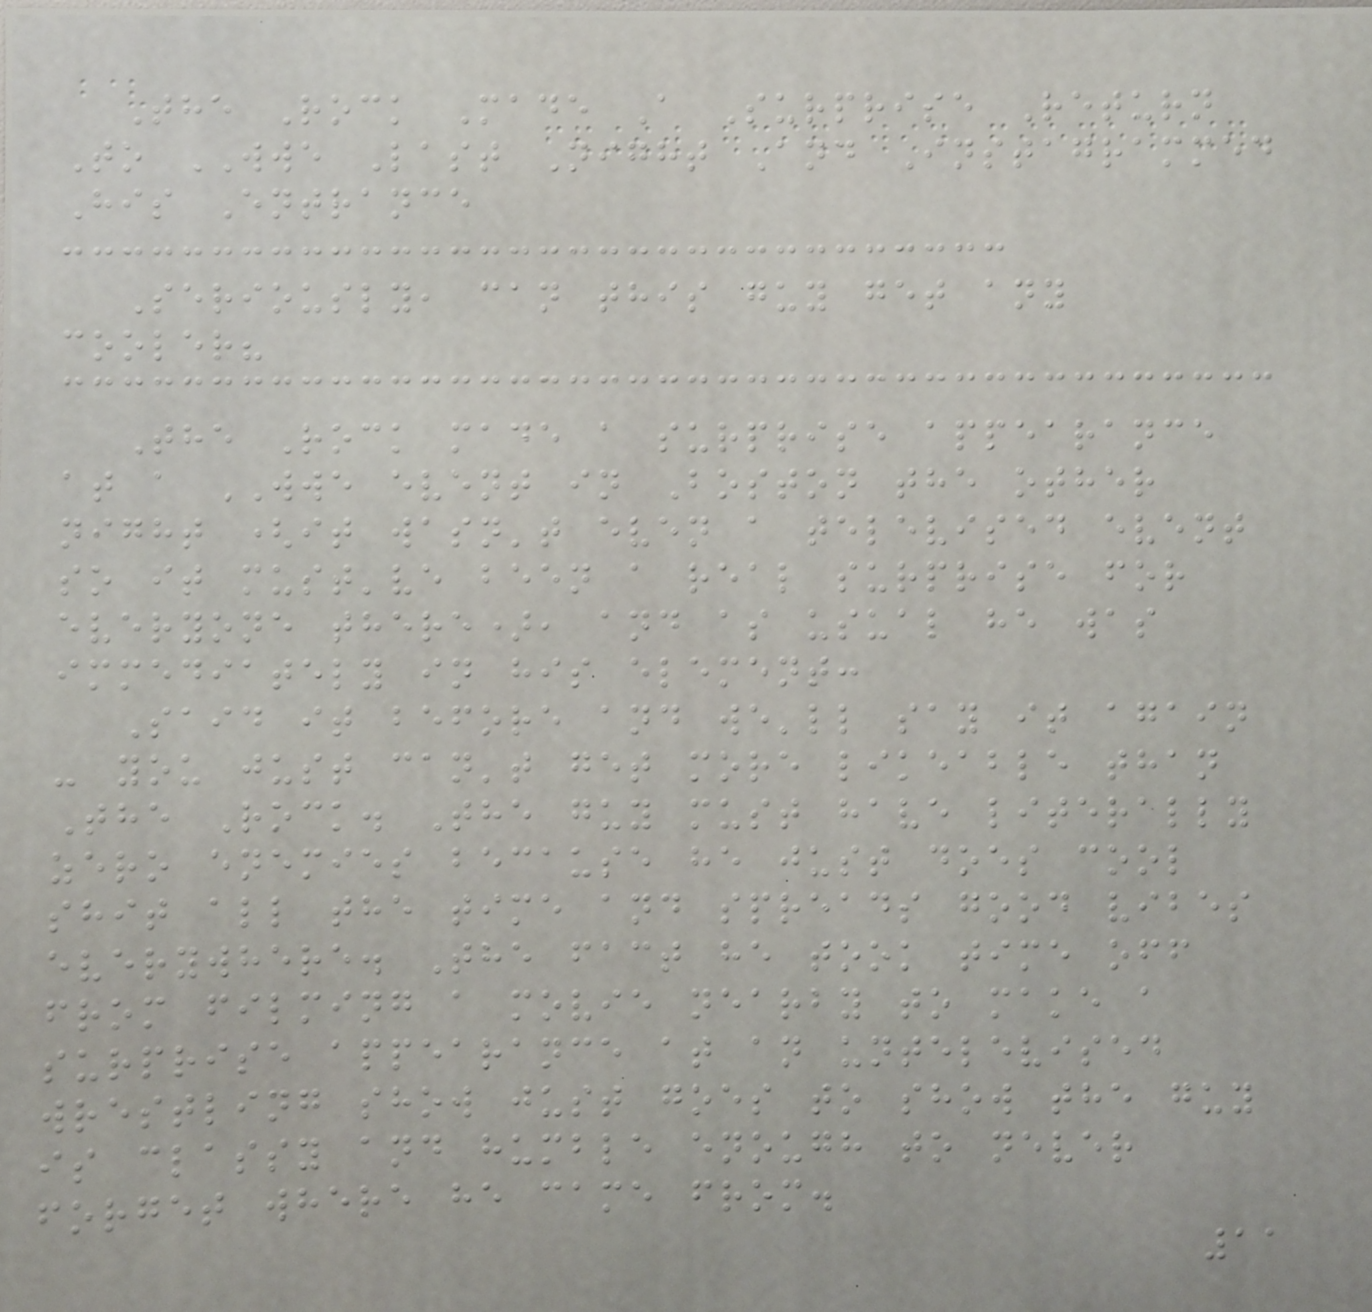The Rock Made A Surprise Return
To WWE Last Night And Instagrammed
His Entrance
Seriously, can this guy get any
cooler?
The Rock made a surprise appearance
at a WWE event in Boston the other
night (it wasn't even a televised event
so it must've been a real surprise for
everyone there), and as usual he was
immediately in his element:
Said it before and we'll say it again
- you just can't get more likeable than
The Rock. The guy must have literally
zero enemies because he just does cool
shit all the time and spreads good vibes
everywhere. The fact he took time off
from filming a movie nearby to make a
surprise appearance at an untelevised
wrestling show just goes to show the guy
is classy and humble enough to never
forget where he came from.
11
